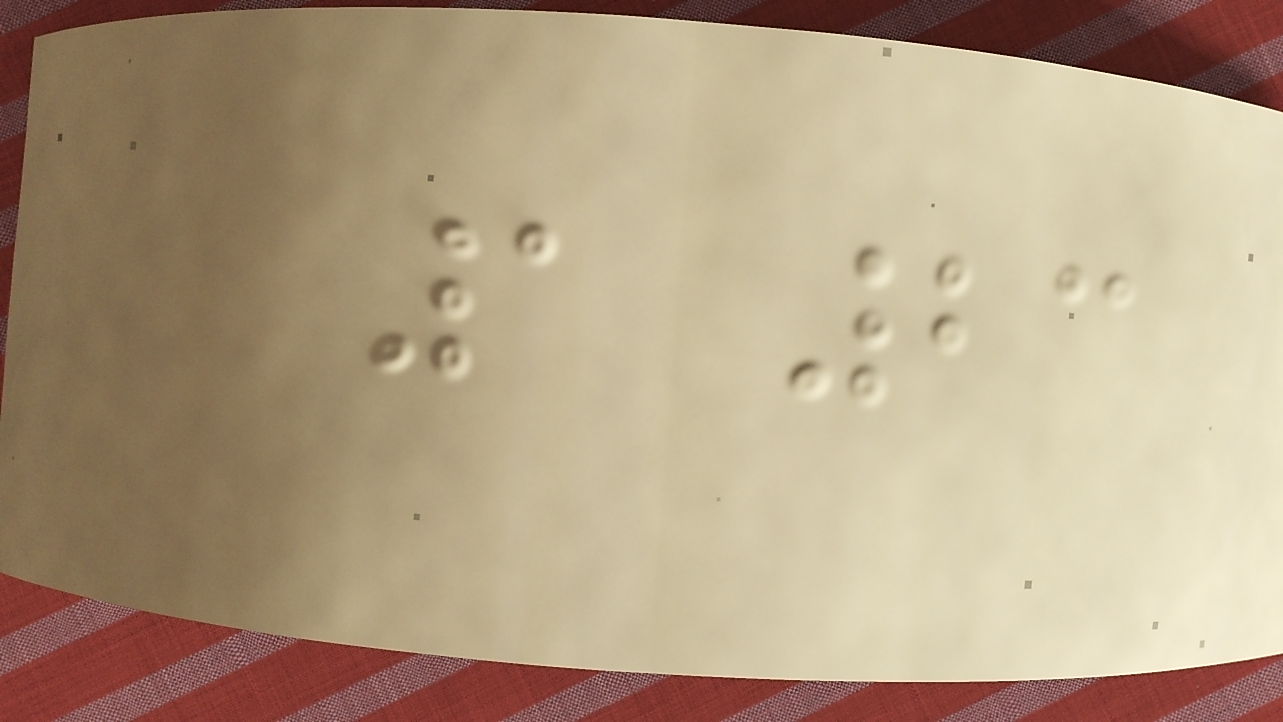1 23
